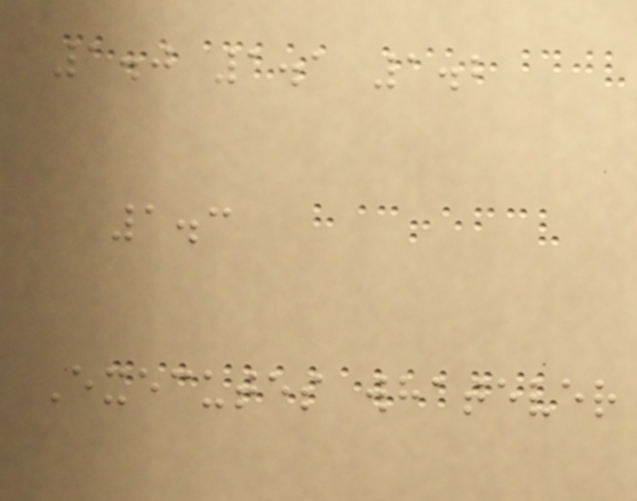1.0 1.1 1.2
1.3
Executes whatever
